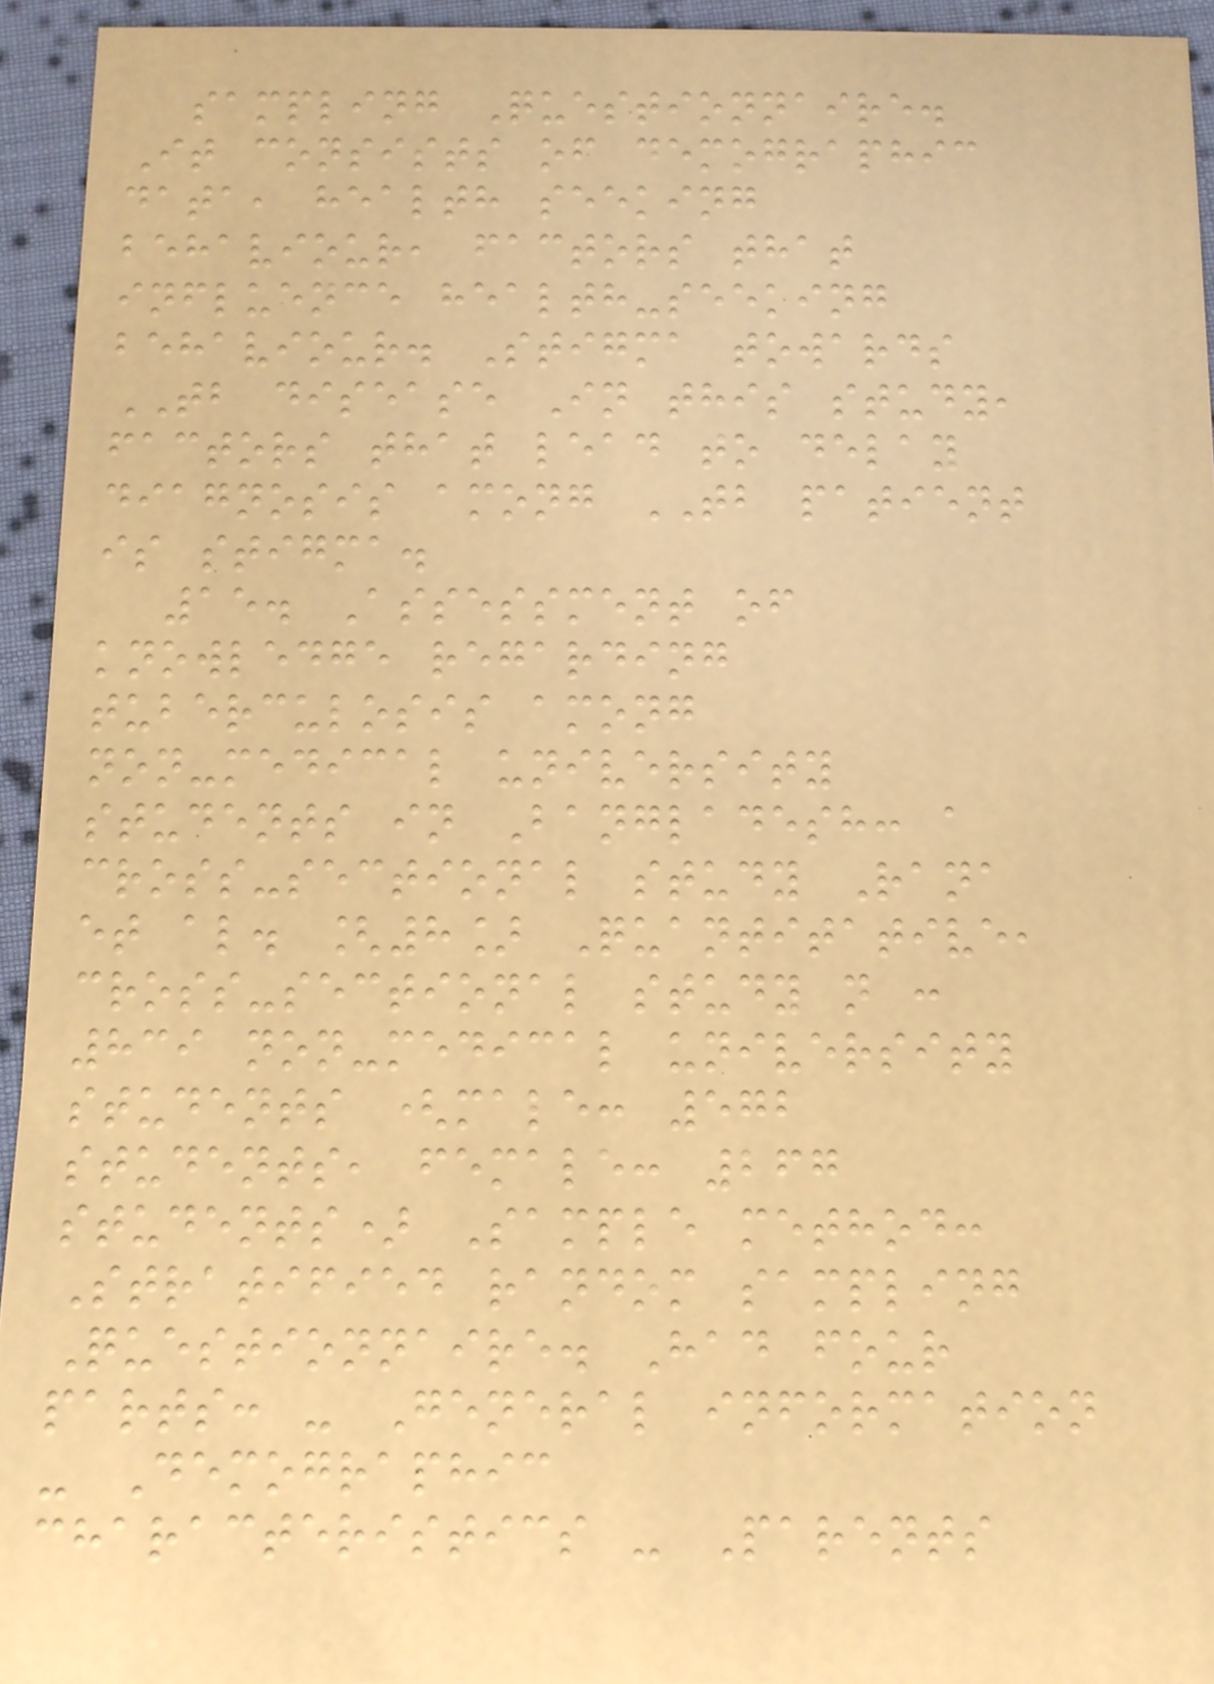sampling Questionnaire.
It consists of demographic
data, health seeking
behaviour, factors that
influence health-seeking
behaviour. Stigma towards
TB disease In this study,
factors that lead to delay
diagnosis among TB patient
is stigma.
15. Assessment of
knowledge regarding
tuberculosis among
non-medical university
students in Bangladesh: a
cross-sectional study Rana
et al. [8] Quantitative,
cross-sectional study n :
839 non-medical university
students (male: 572
students, female: 267
students) Sample method:
Stratified random sampling
Questionnaire. Had four
parts: - General information
- Demographic
characteristics - Parents
